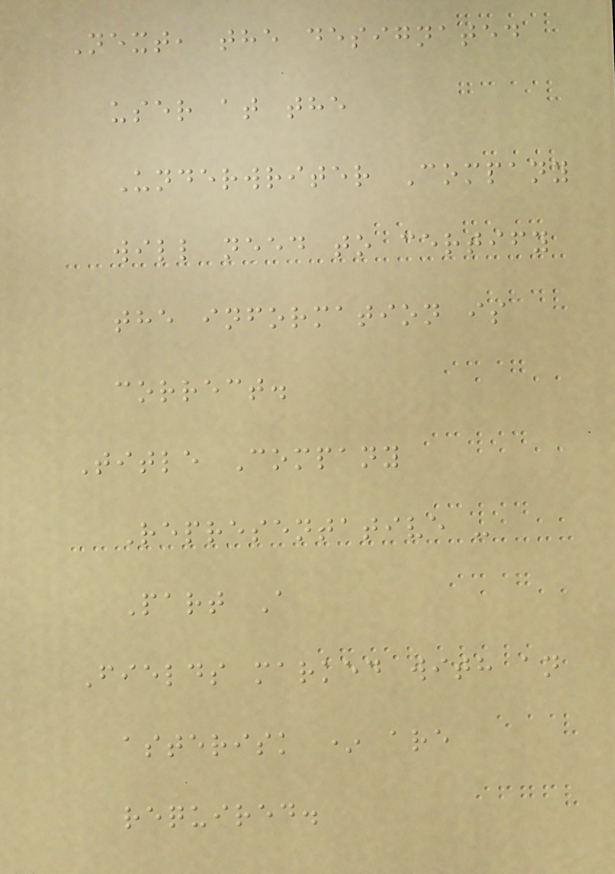Next, the designated
user at the
Underwriter Company
will need to certify
the information is
correct.
Title Company
Representative -
Part A
Fields marked with an
asterisk * are
required.
